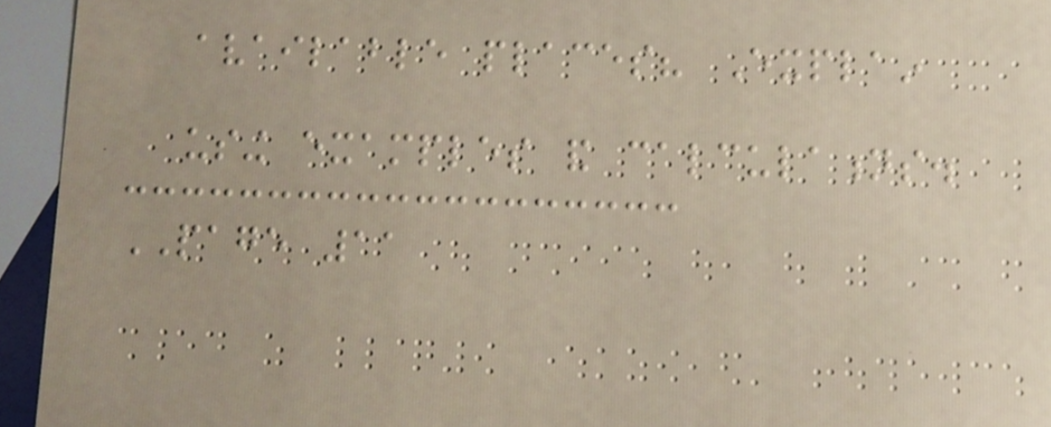available places? Explain
using examples and calculations.
PAGE 11
